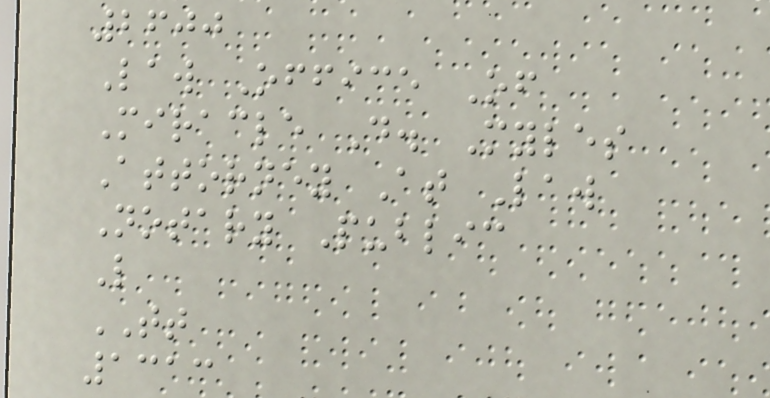2600
Law Office Of
Miracle D. Myles
Attorney At Law
Notary Public
L
TT
1313
